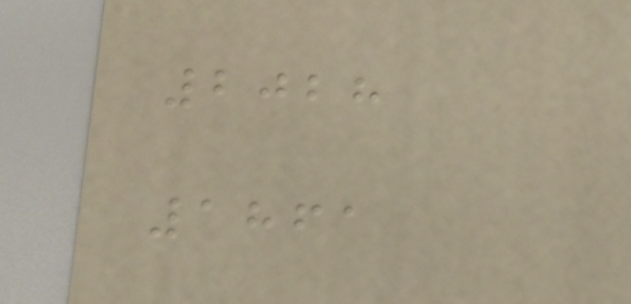2028
1861
